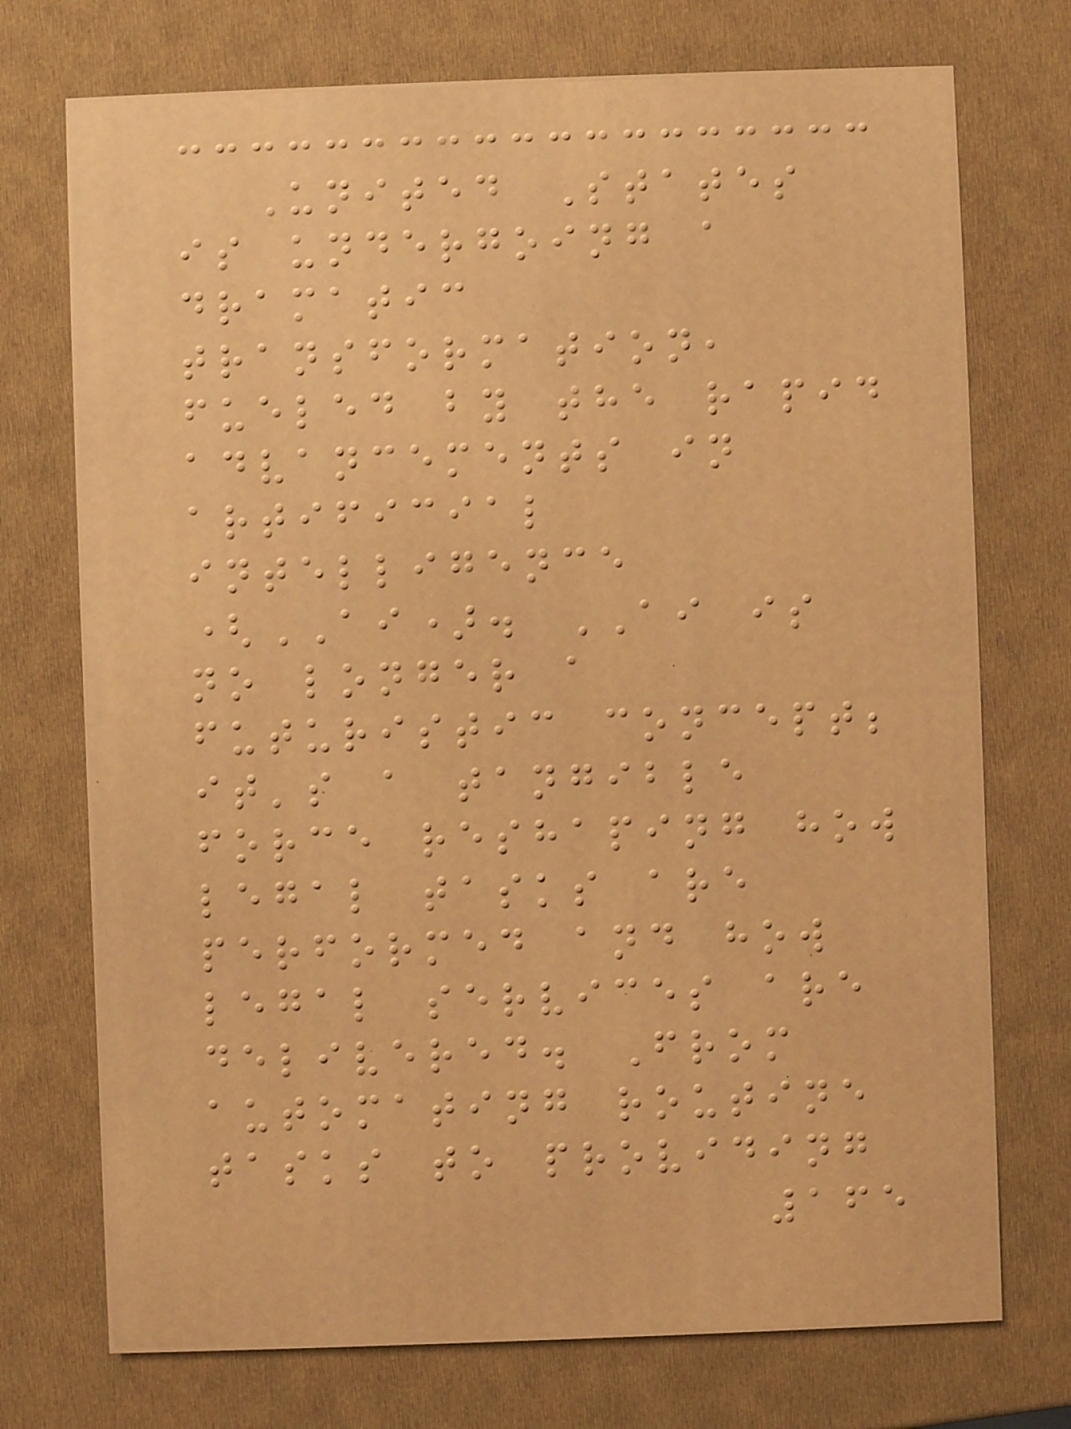United States
is undergoing a
dramatic
transformation,
fueled by the rapid
advancements in
artificial
intelligence
(AI). AI is
no longer a
futuristic concept;
it's a tangible
force reshaping how
legal tasks are
performed and how
legal services are
delivered. From
automating routine
tasks to providing
165
